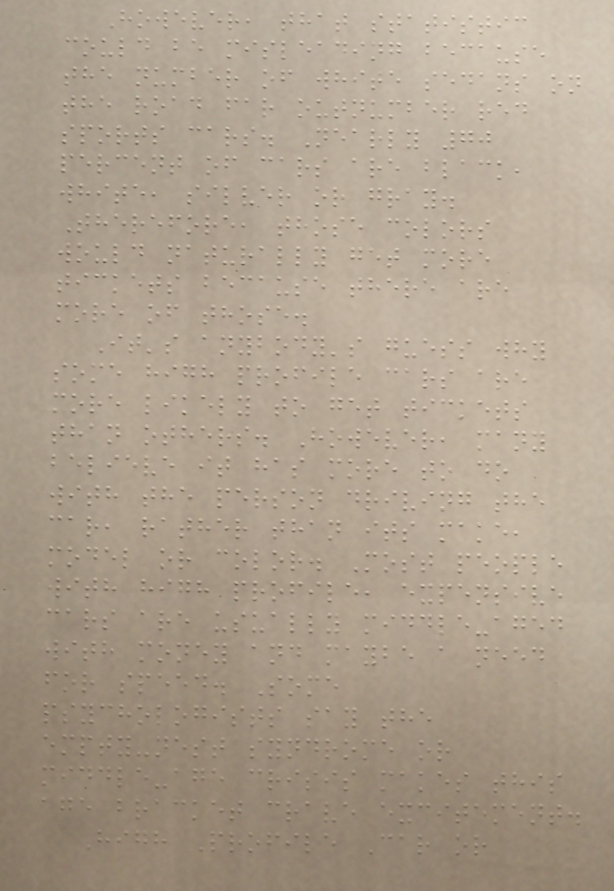However, that statistic
could be misleading because
the number of white sedans on
the road far outnumber red
sports cars. Nearly 70
percent of cars are black,
white, silver or gray.
Therefore, those colors
would naturally get more
tickets because there are
more of those.
It's anybody's guess why
some high profile cars are
more likely to get tickets
than others. However, many
believe it has more to do
with the person driving the
car, rather than its make,
model or color. Most people
with high profile, expensive
cars are usually middle-aged
with money and maybe a need
for speed. Some
psychologists say the
empty-nest syndrome or
middle-age crisis makes this
age bracket crave excitement.
High Profile Car or
